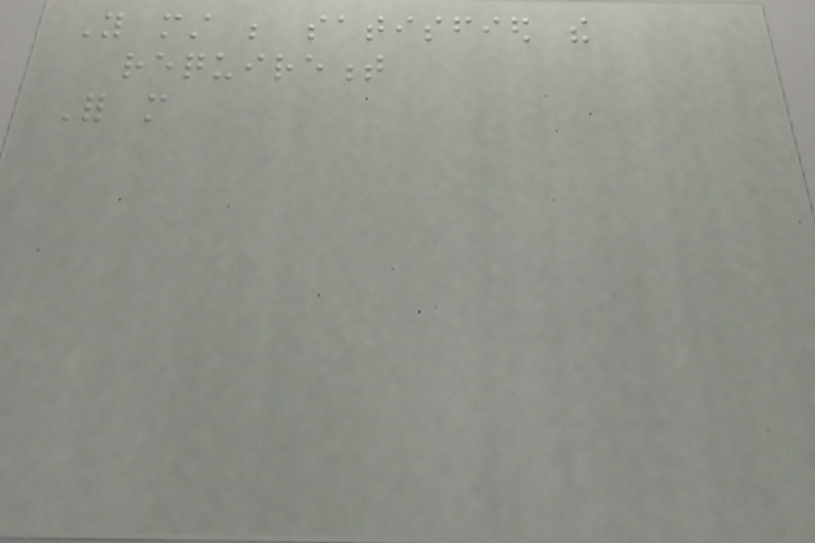You must be satisfied the
requirement
For more
